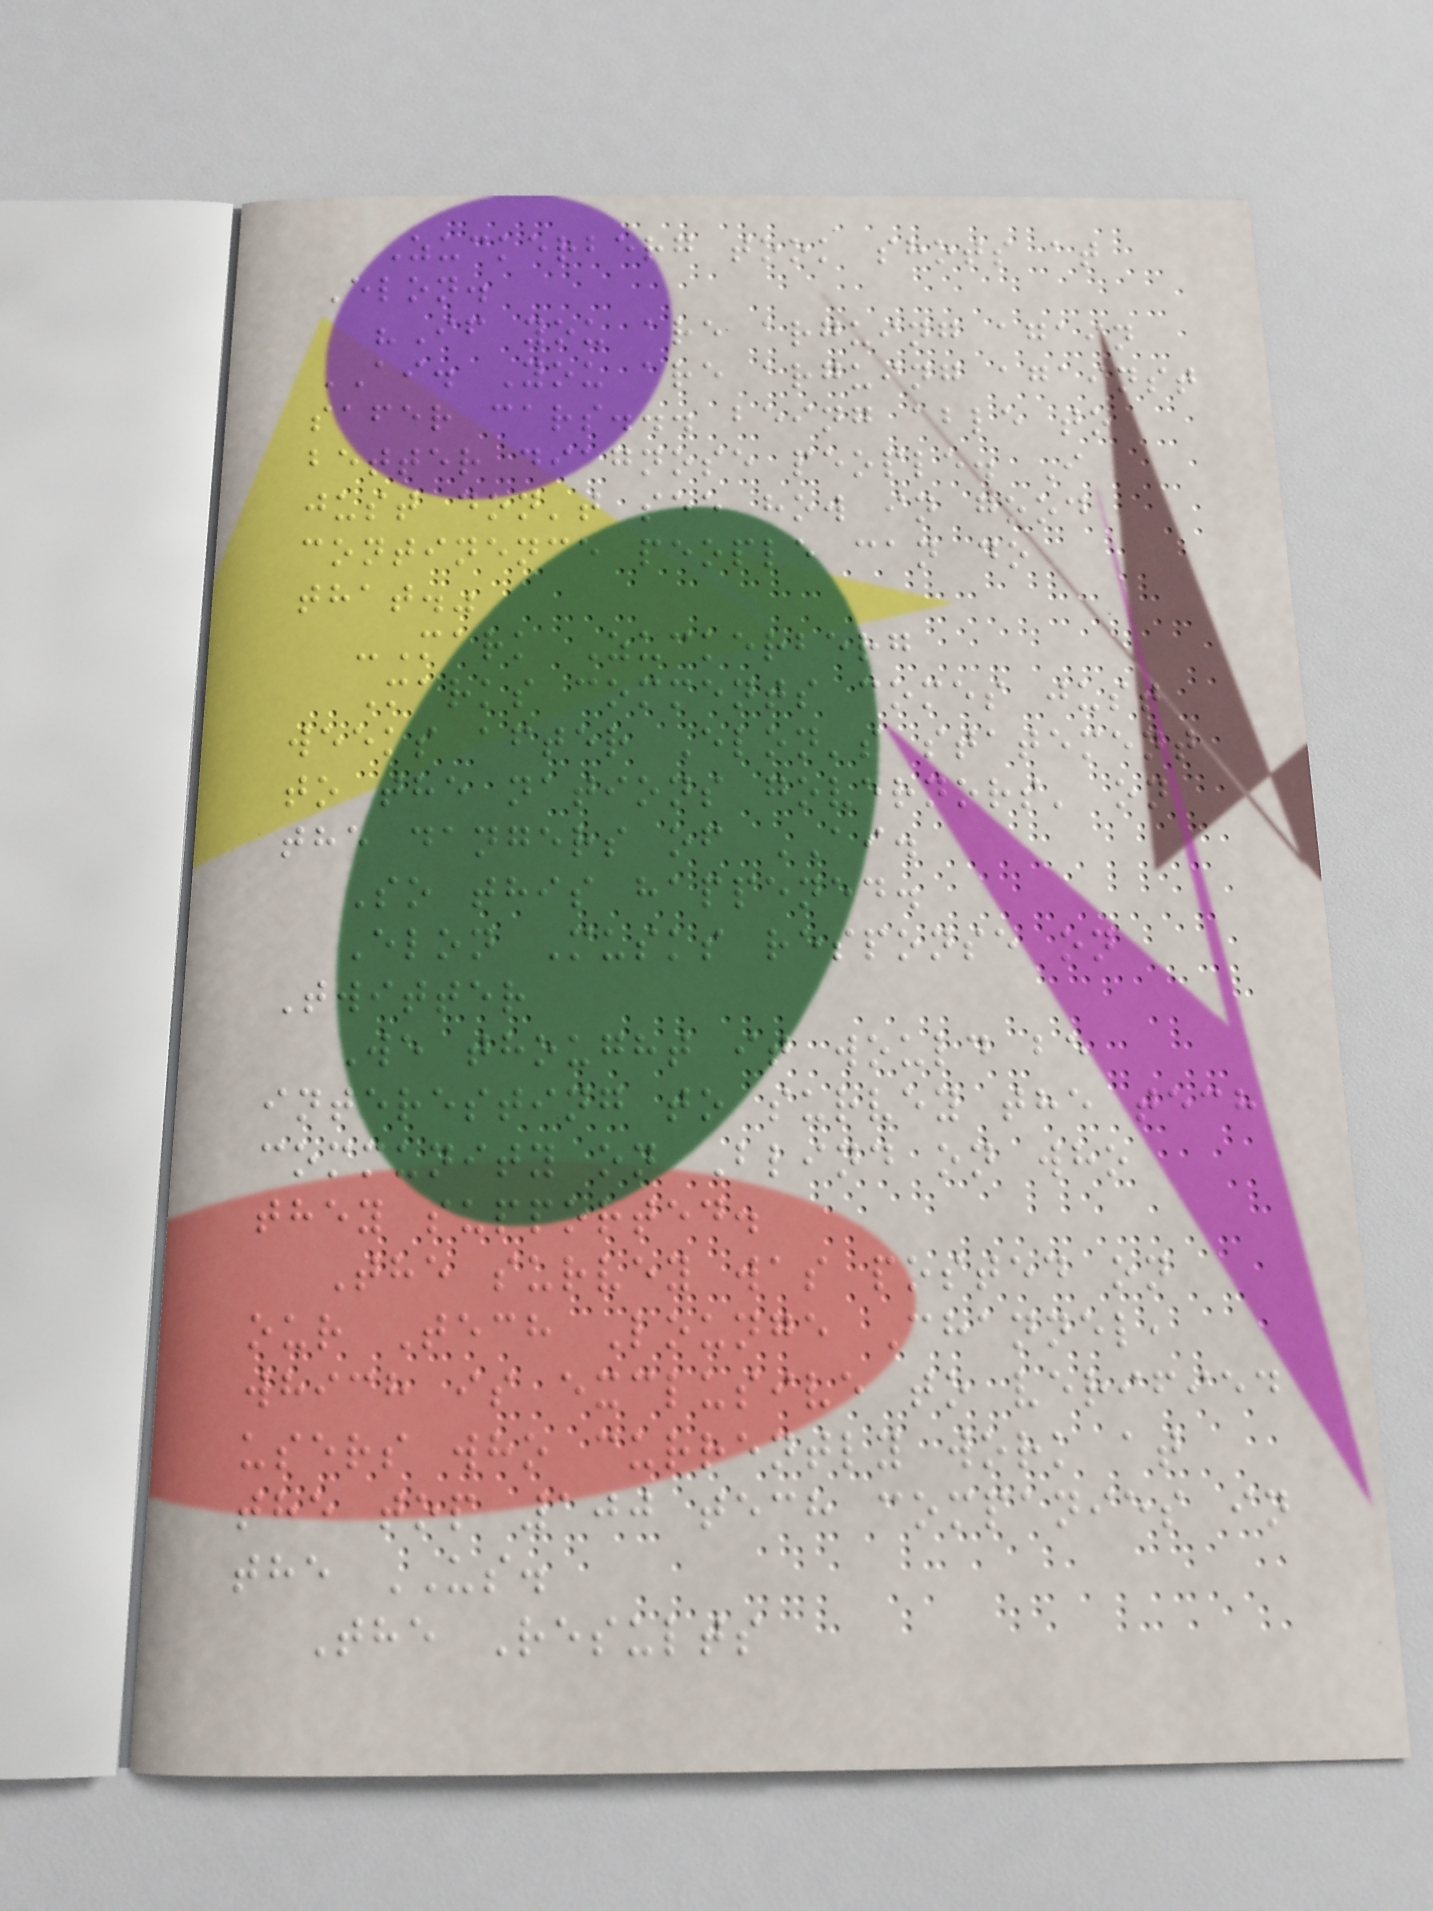Zuckerberg took shots at
Elon.
"If you are arguing again
AI. You are arguing against
safer cars... being able to
better diagnose people. I
just don't see how in good
continence people can do
that."
-Mark Zuckerberg
Marks comments comes just
weeks after Elon's statement
to the nations governors' on
the dangers of AI.
So this happened.
Elon Musks response on
Twitter
We thought it would be
interesting to survey the tech
community on Blind on who
they supported.
The survey was posted on
our Tech Lounge Channel,
which is exclusive to verified
users who currently work at
the top 100 tech companies in
the US.
The Results
